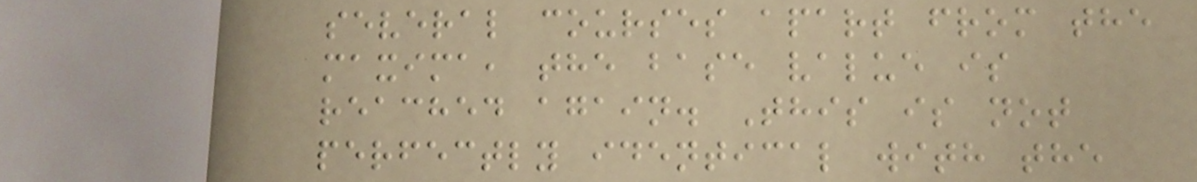several courses apart from the
maxima, the base value is
reached again. This is not
perfectly identical with the
